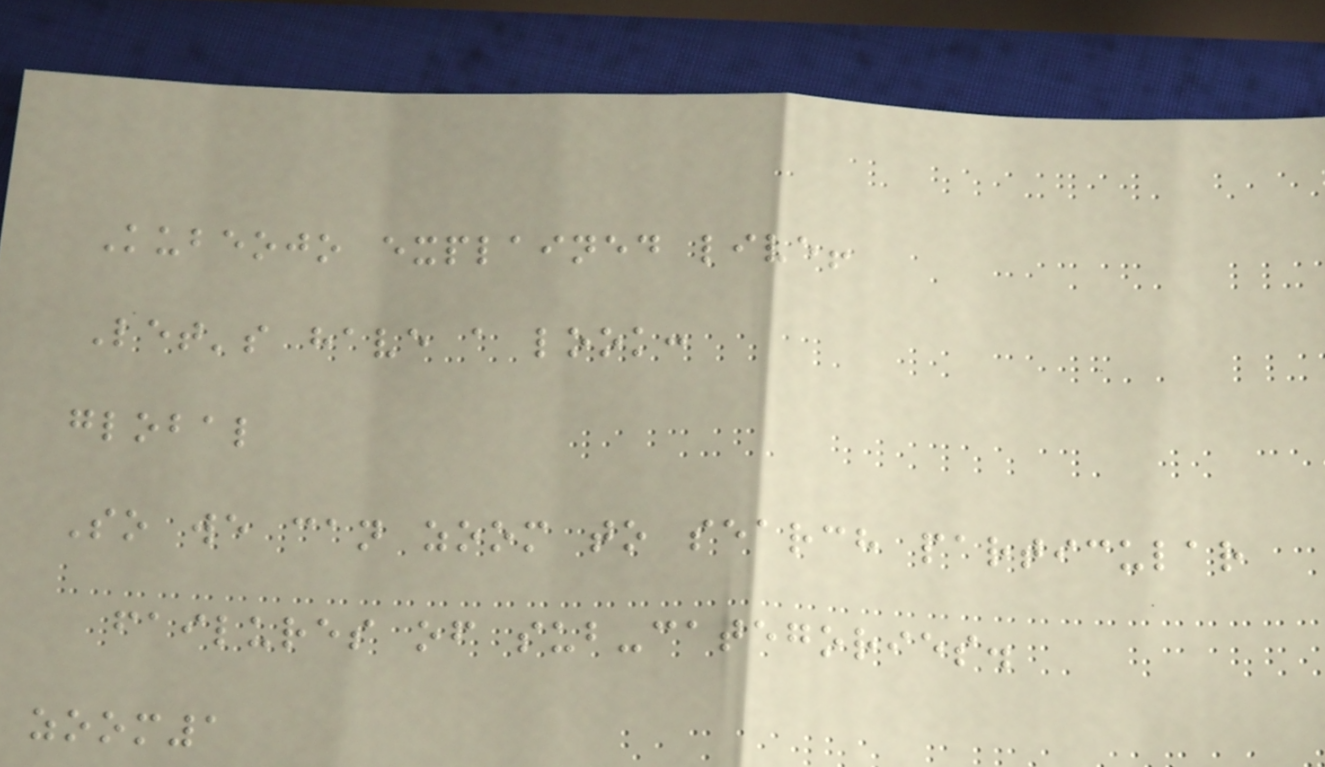Kubeojo explained live!
Let's have a look:
global
So we can zoom to search particular
failures of sub-categories.
zoom1
